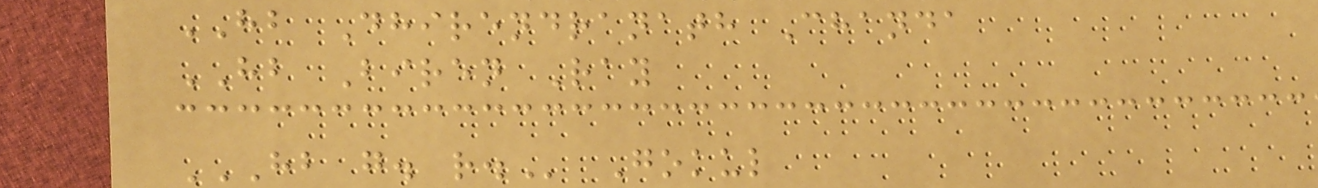HB Dhirendranath Chanda
HB Biren Ray
HB G. R. Gokul
